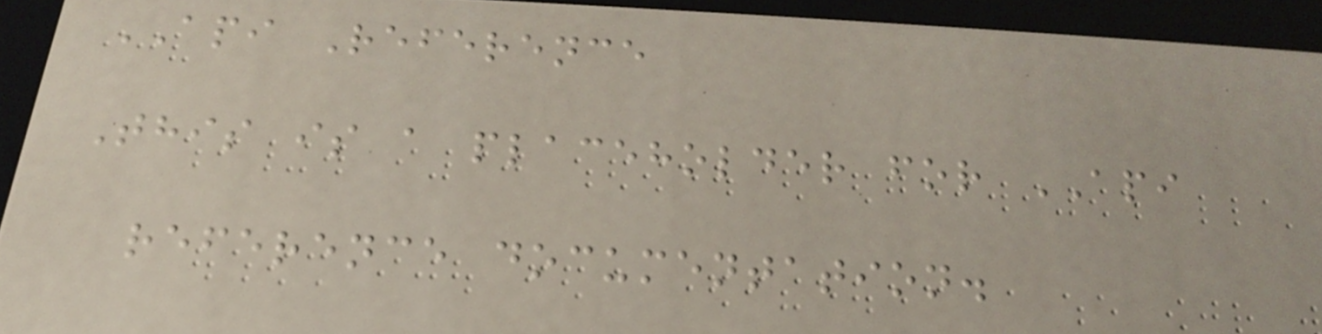API Reference
This is a placeholder for API
reference documentation.
